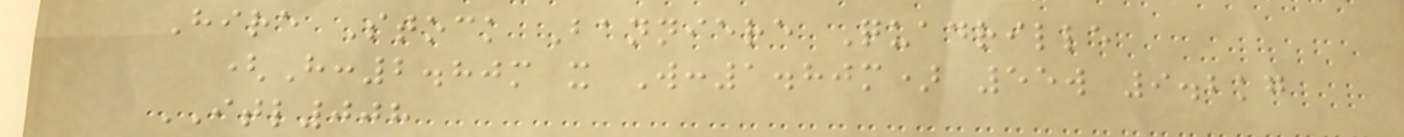Hire Stock Banniere Quadrille
(H:2.80m x W:1.80m) 55w 9.2kg
ITL008
